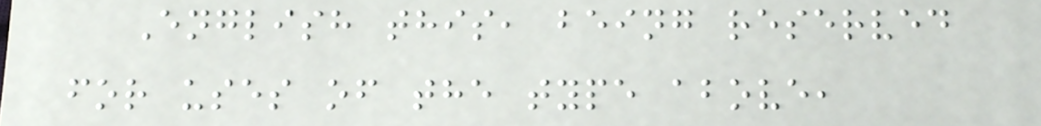English this, being reserved
for uses of the type above,
